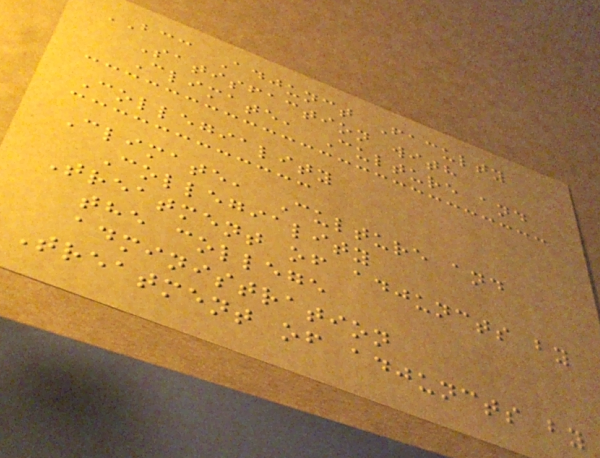BCC Adjunct Faculty
Satisfaction with
Climate, Culture and
Collegiality
Climate, Culture and
Collegiality
Treatment of adjuncts by
the college
administration
Treatment of adjuncts by
